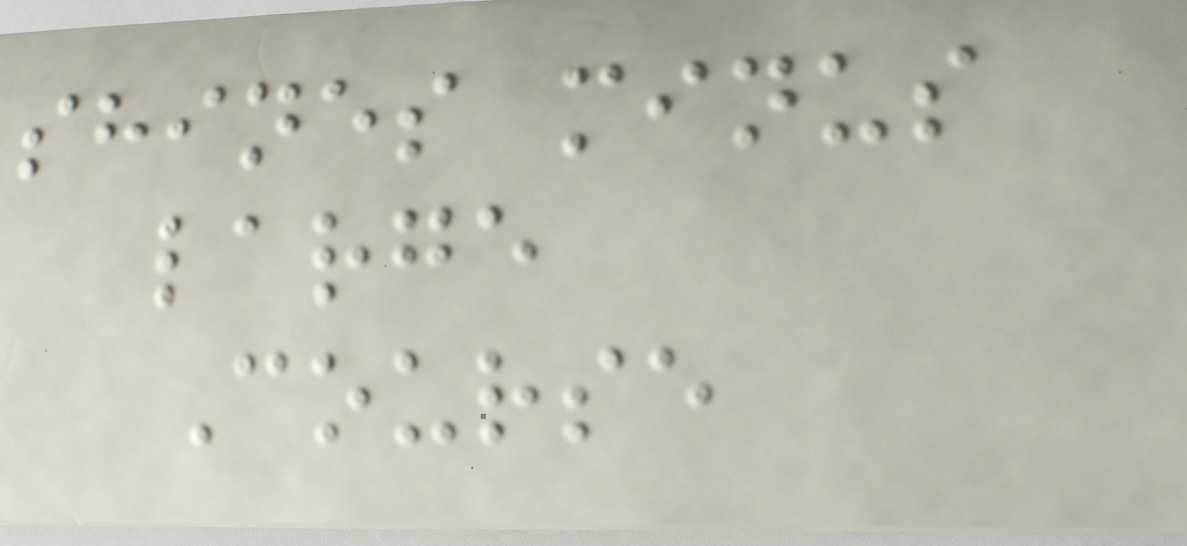shines minus
large
Course
